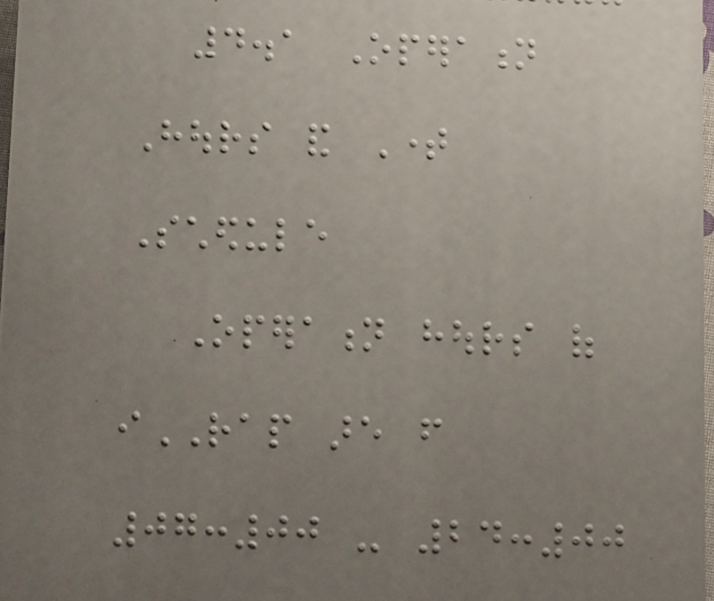4.1 Operation
Hours and Time
Schedule
Operation hours of
iRAP are from
07:00 - 24:00
